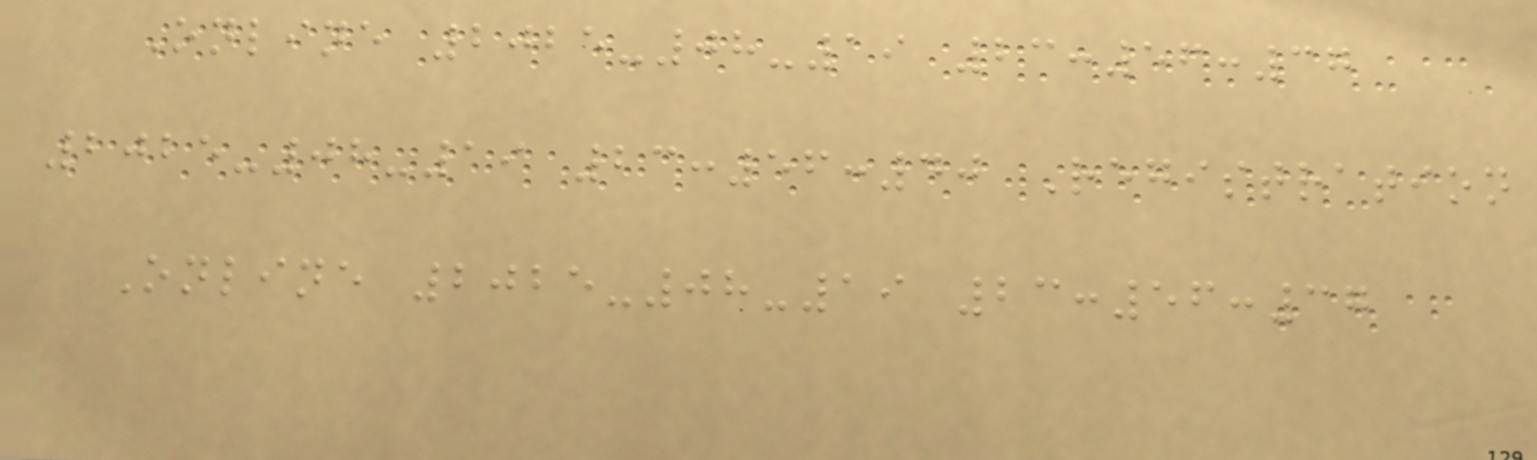Online 2025-08-19 23:56:37
2025-08-19 23:56:40 Registration
Online 2025-08-19 23:56:37
